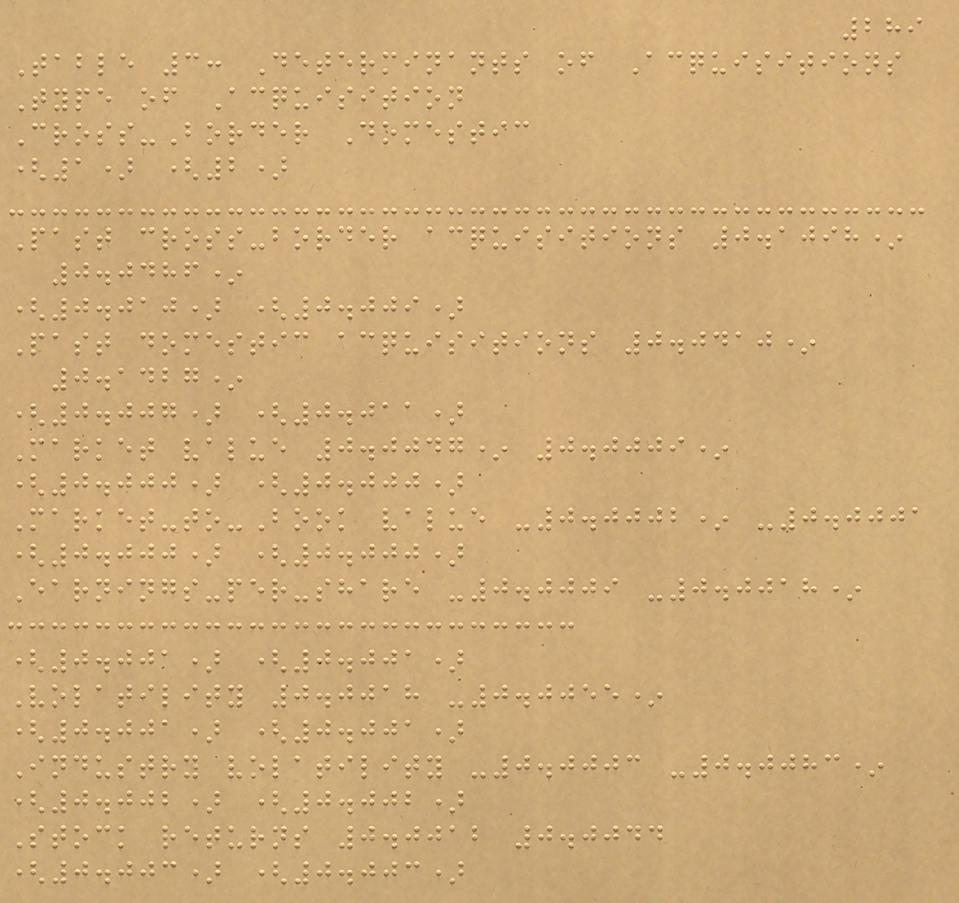289
Table 3: Determinants of Acquisitions
Type of Acquisition
Cross-Border Domestic
(1) (2)
Past cross-border acquisitions 0.1098*
0.0486*
(0.010) (0.009)
Past domestic acquisitions 0.0410*
0.1427*
(0.007) (0.011)
Market value 0.0047* 0.0009*
(0.000) (0.000)
Market-to-Book value -0.0002* -0.0001
(0.000) (0.000)
Earnings-per-share -0.0009 -0.0018*
(0.001) (0.001)
Volatility 0.0018 -0.0055*
(0.001) (0.001)
Industry volatility -0.0003 -0.0083*
(0.002) (0.002)
Stock returns 0.0012 0.0044
(0.003) (0.003)
